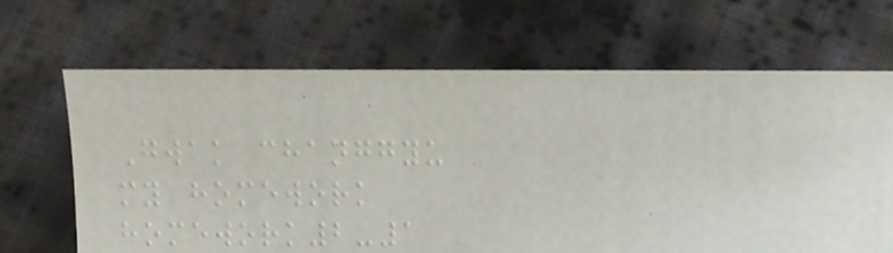Gwak changgyu
my homework
homework2-1
